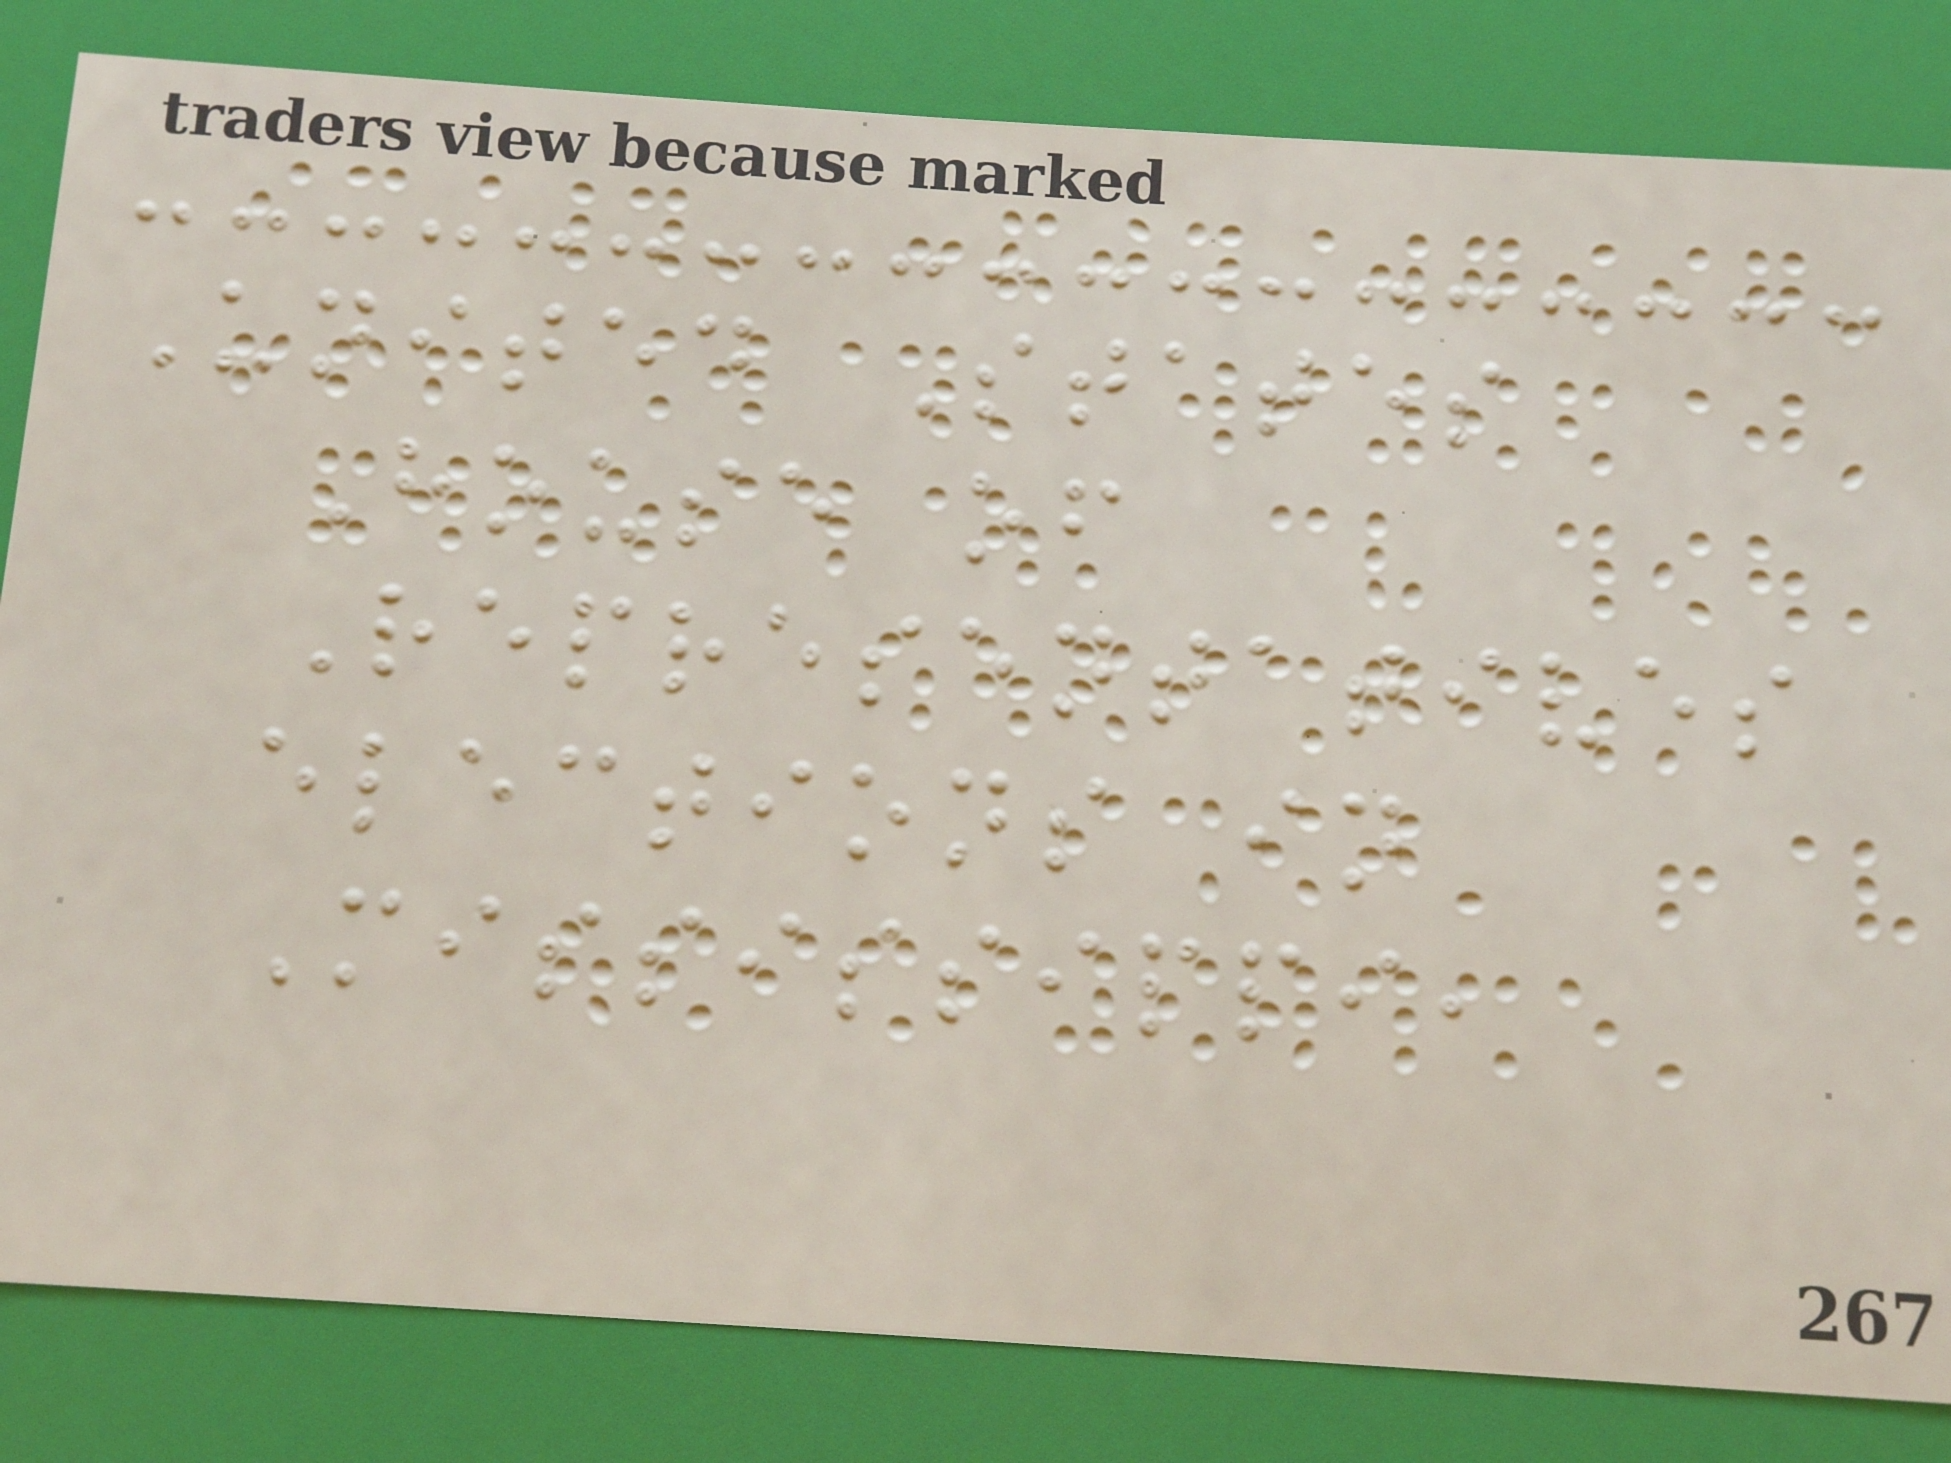United States
House of
Representatives
elections in
Mississippi,
